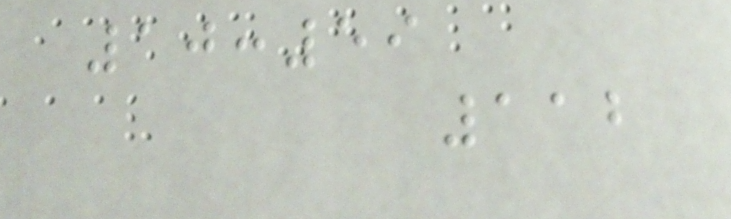10:59
112
